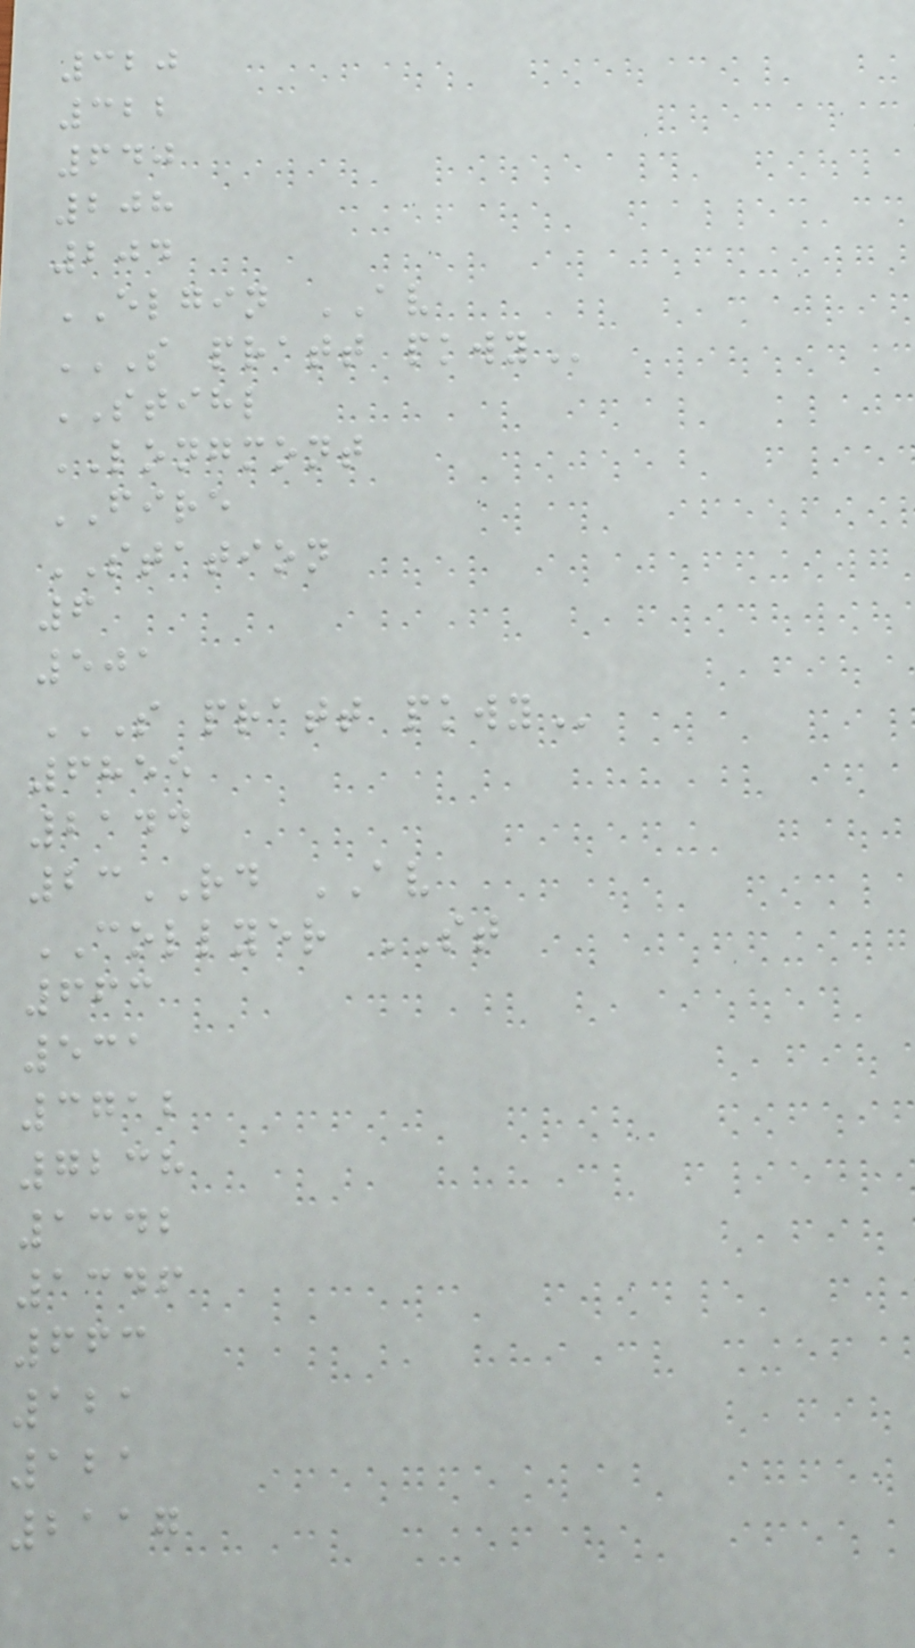320
322
640
208
204
ELGIN AV
S PRATT PKWY
STIHL
LONGMONT
FIRE
STATION
6
501
S PRATT PKWY
6855
2144
23RD AV
COLLYER ST
663
531
3712
7238
1342
1346
663
121
121
2117
